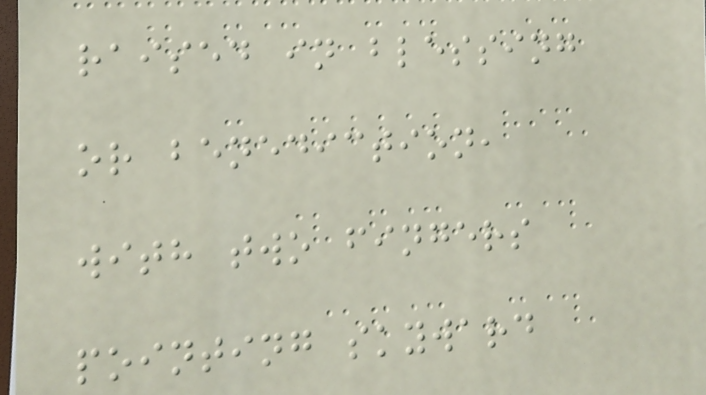raised in blessing
or benediction,
with two fingers
pointing skyward
